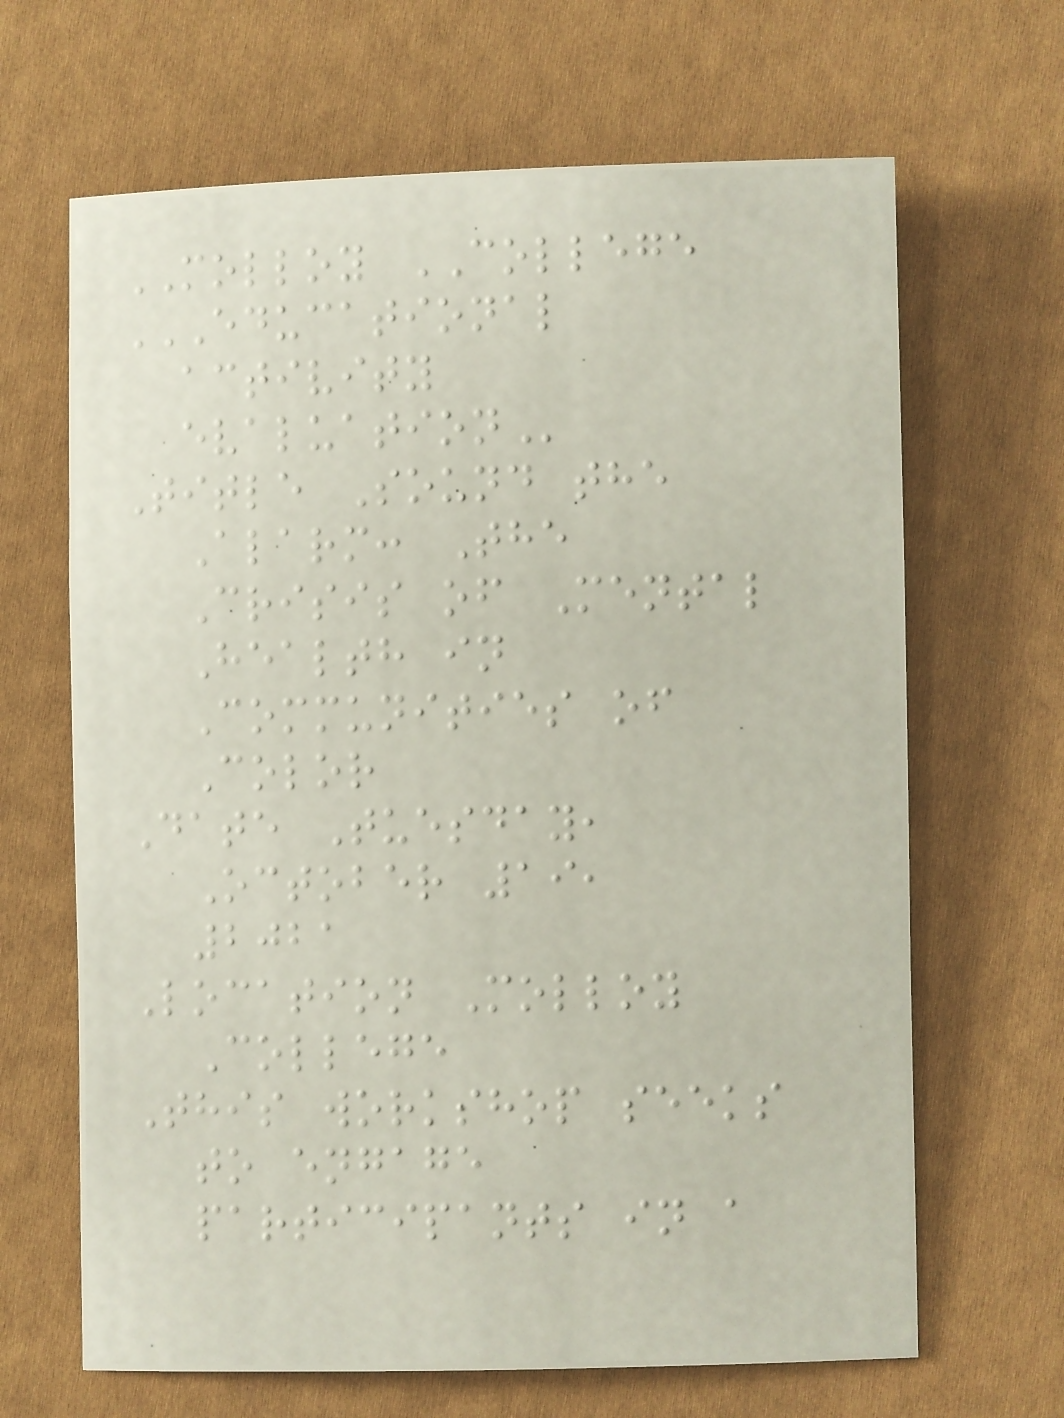MOLLOY COLLEGE
EDUCATIONAL
ACTIVITY
EVALUATION
Title Sound the
Alarm: The
Crisis of Mental
Health in
Communities of
Color
Date Tuesday,
October 19,
2021
Location Molloy
College
This workshop seeks
to engage
participants in a
